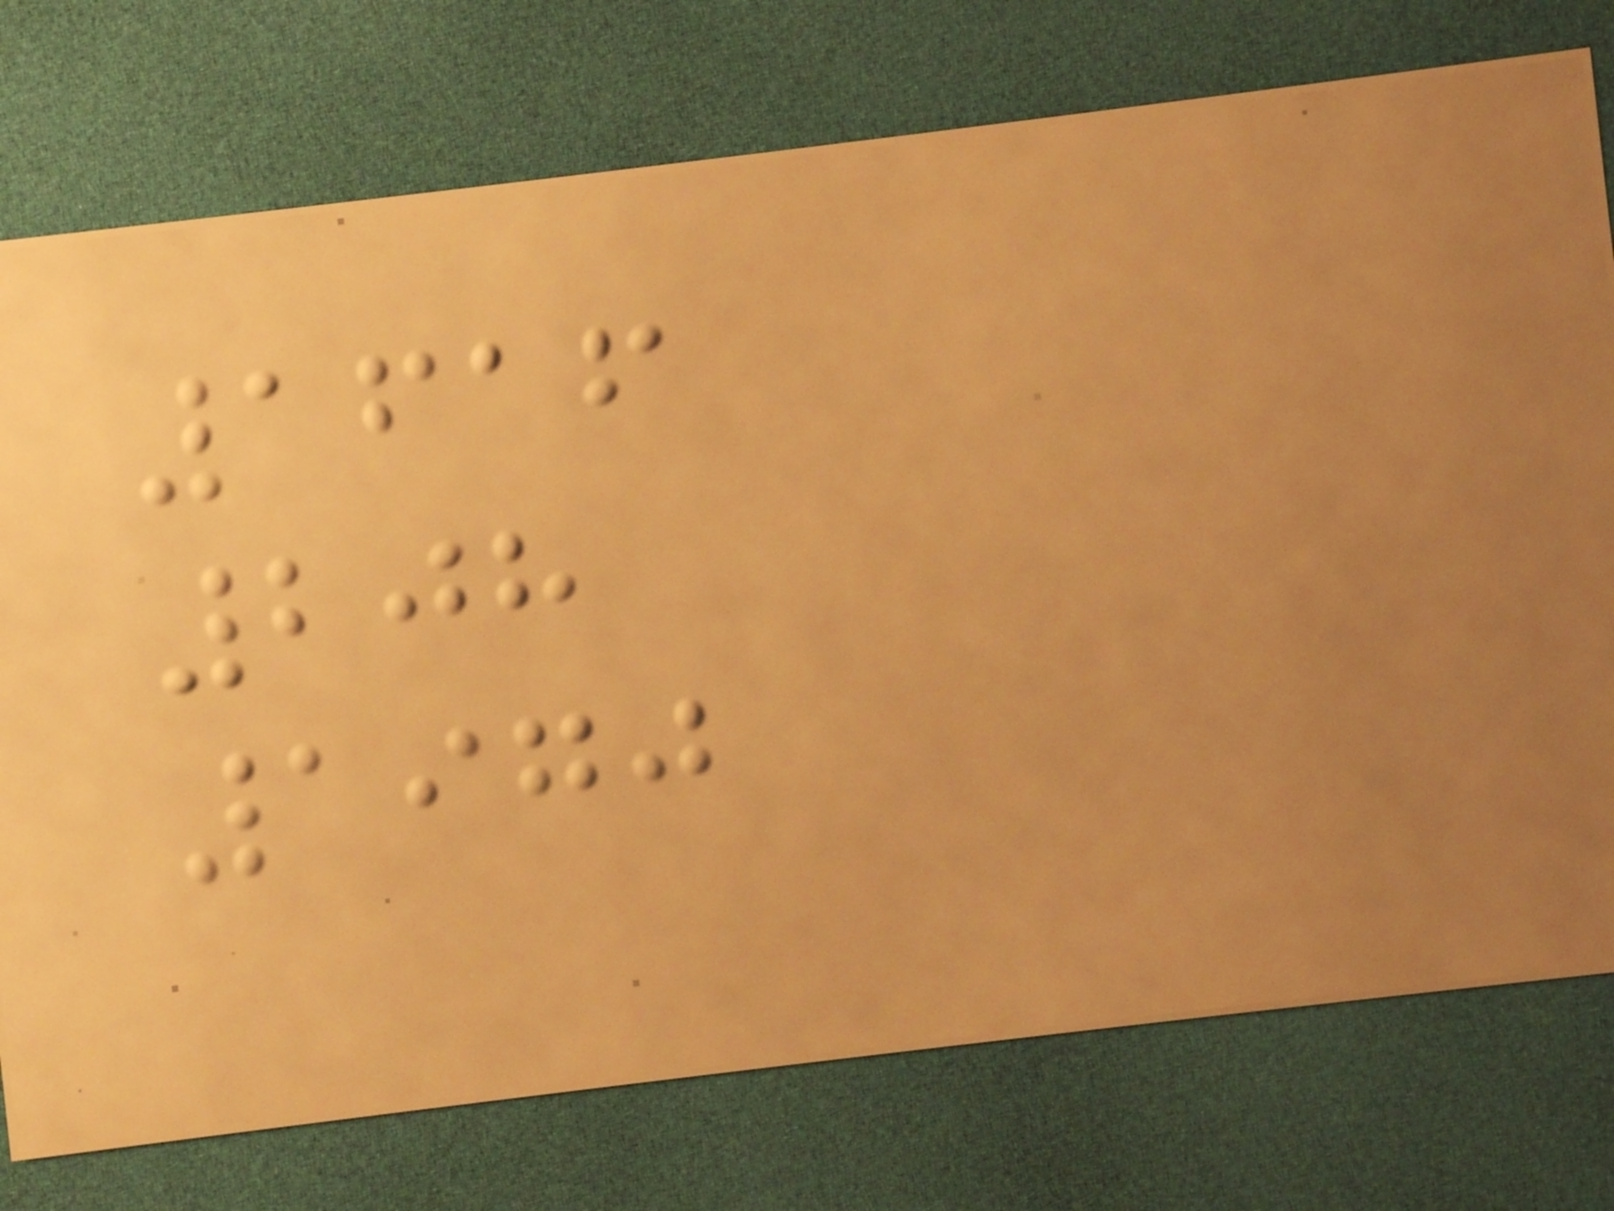1616
208
1970
